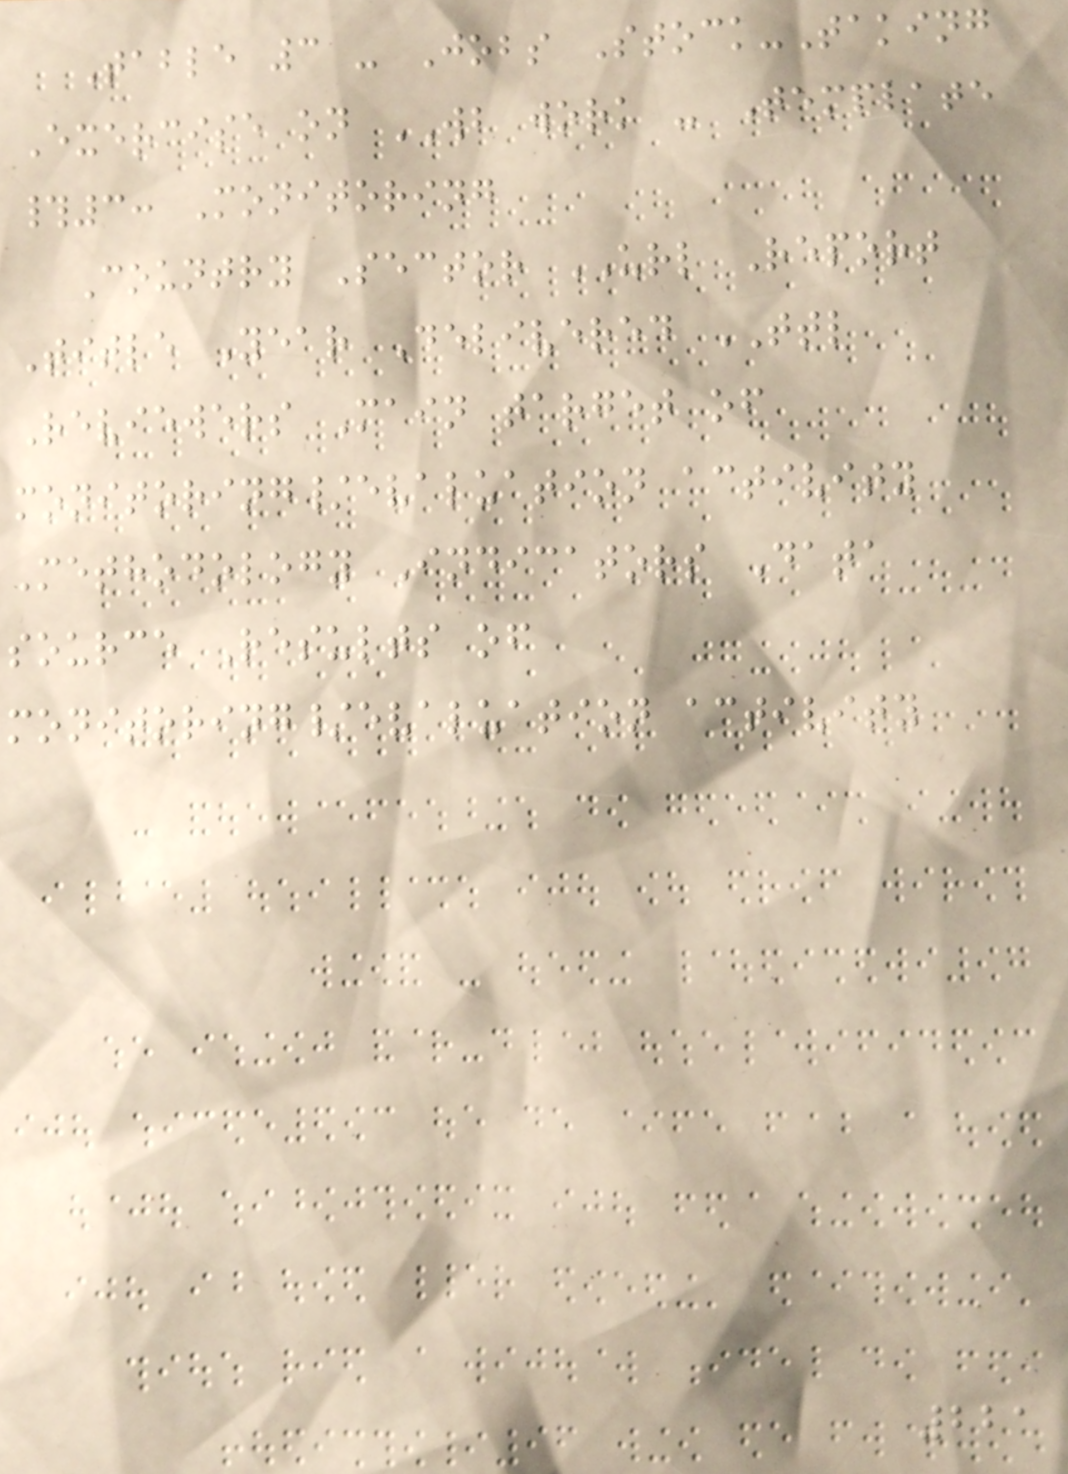Table 3 - Jobs Stock-Taking
Exercise on WB work - Template
#3: Monitoring
Country Sector URL Report
Title Year Delivered TTL
Reviewers Main target of
monitoring/evaluation activity
Methodology Indicators Data
source Results of
monitoring/evaluation activity
221
